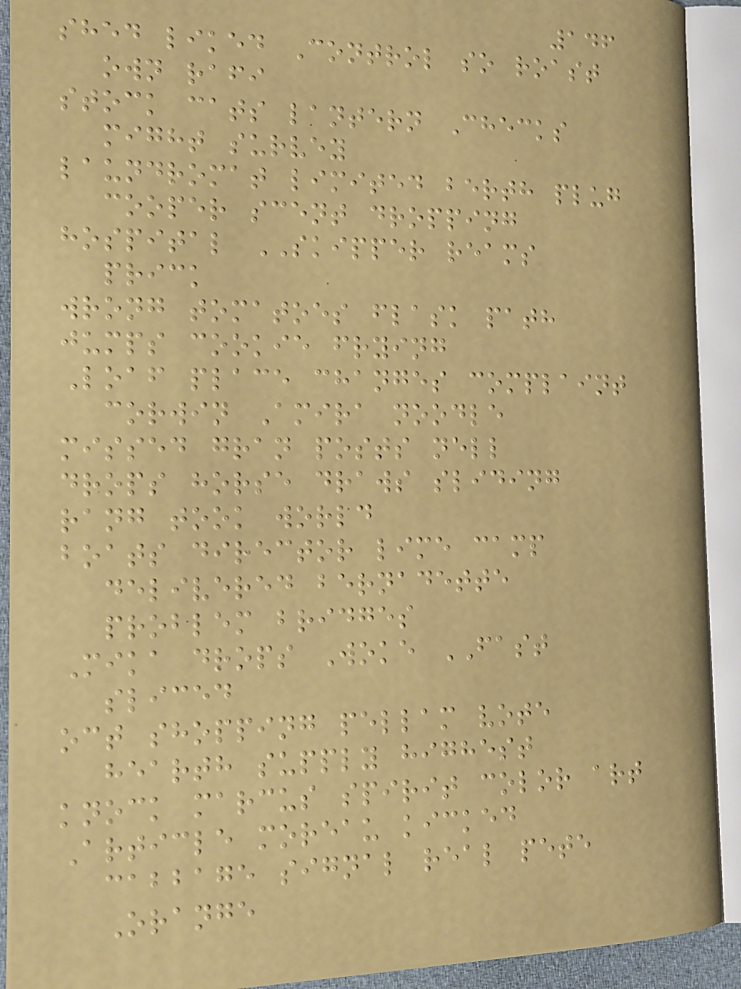146
shed liked Control so roast
own rafi
stock cats lantern Checks
might survey
laundromat limited berth plug
cooper scent dropping
hospital SKIPPER reams
prick
wrong tomatoes flask path
jumps cookie frying
Loaf place changes complaint
corwin Amira noodle
missed gran posts nell
drops horse draws sliding
rang took world
boats director lime camp
delivered bernadette
problem bridges
Mika drops Woke FAST
sliced
oct shopping pellam vote
hearth supply highest
knock marcus spirit color art
Article moreau kicked
cabbage signal real pete
Orange
